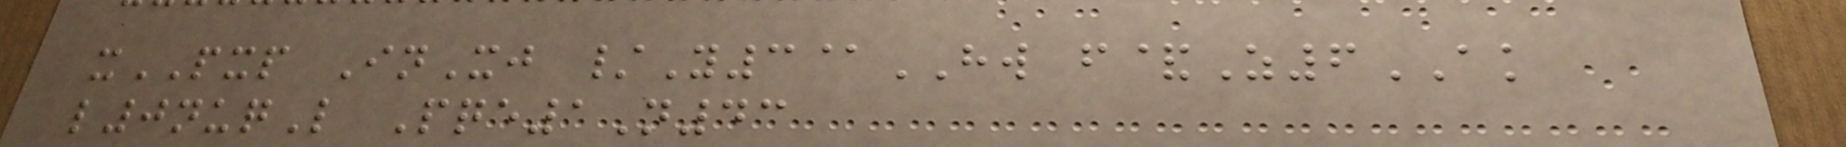xPXP InXj /Y3@HW f&Z6AK
l0nuqL Pqe1N43
